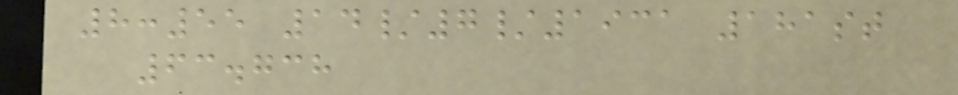8:55 14/7/1931 181st
63.738
